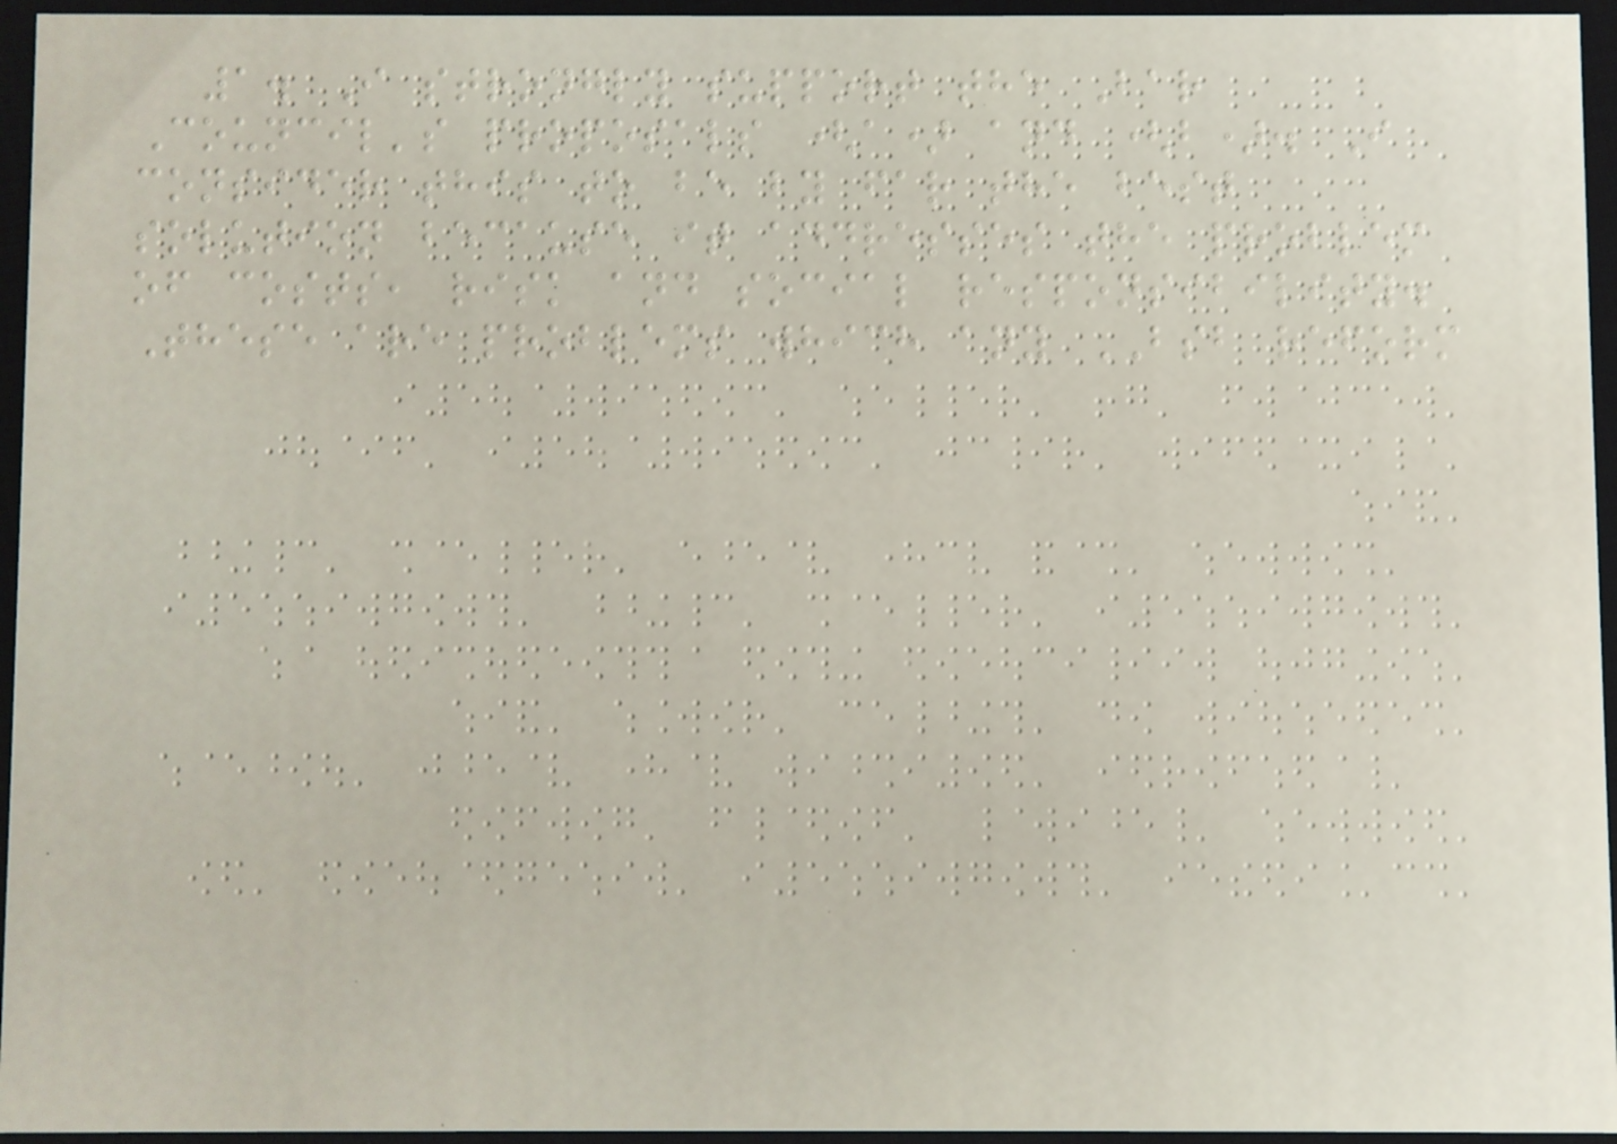1. I strongly support the Bar
Council's proposals (a) and (b). I
consider this to be by far the best
solution because it addresses the problem
of costs, risk and social responsibility.
These are problems which any BSB reform
